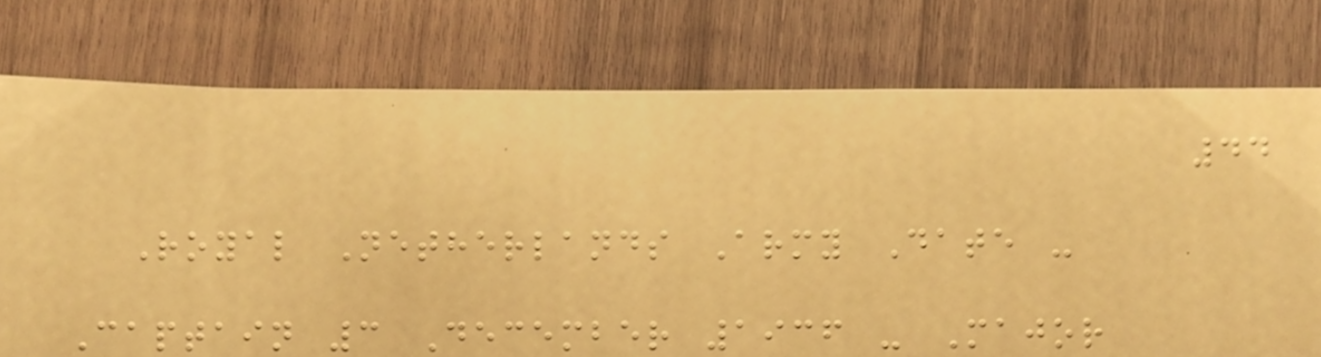44
Royal Netherlands Army Date -
Captain 3 December 1936 - Major
